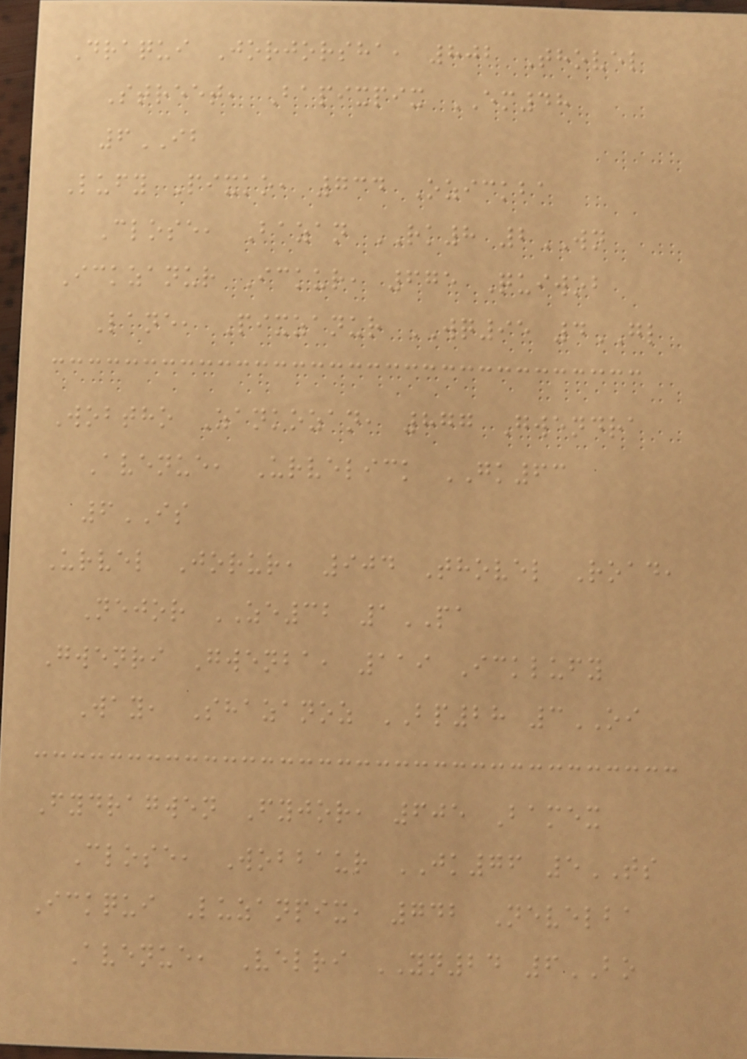Draqui Jorjorsha, 802 Thovel
Street, Bapixpix EM48
6IB
Lufy Pixko, 734 Ozickba
Close, Bazan RK8 2WN
Ickzanur Ickur, 675 Quiwob
Lane, Pixzanur WQ95 4GL
Wobtho Zankozan, 877 Gwendra
Avenue, Urvelick GK63
6IS
Urvel Jorur, 904 Thovel Road,
Nejor ZE32 1PA
Gwenri Gwenba, 119 Icklufy
Way, Shazanoz BP28 3OI
Fydragwen Fyjor, 605 Bamex
Close, Wobbaur JK76 5TS
Ickqui Luzanpix, 742 Nevelba
Avenue, Velri YN24 6BO
